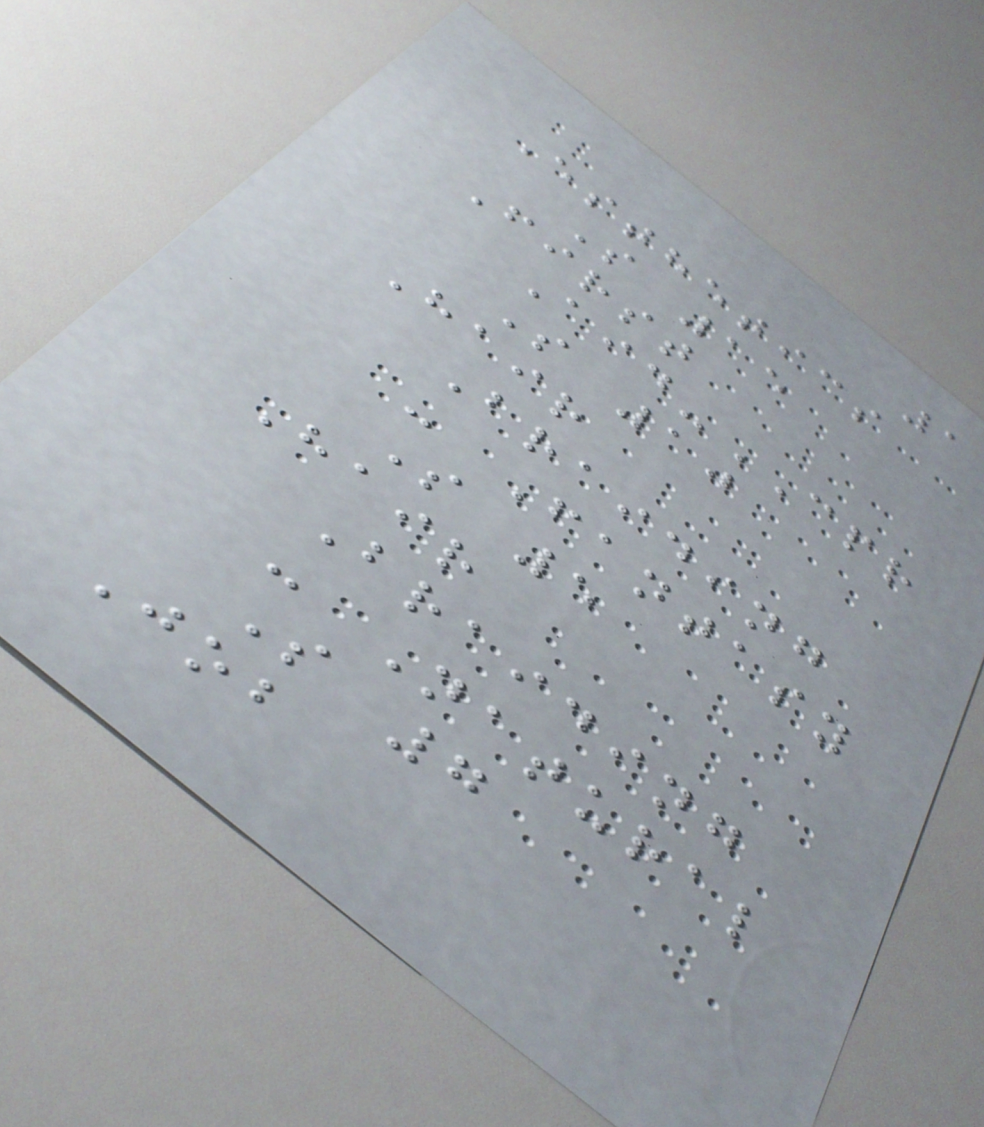1
Esthetics
S 15
First
Aid-CPR
S 10
Hair
Braiding
- Fantasy
S 5
Hair
Braiding
- Natural
S 7
Job
